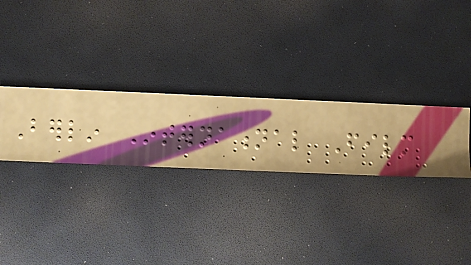Berlin International Film
